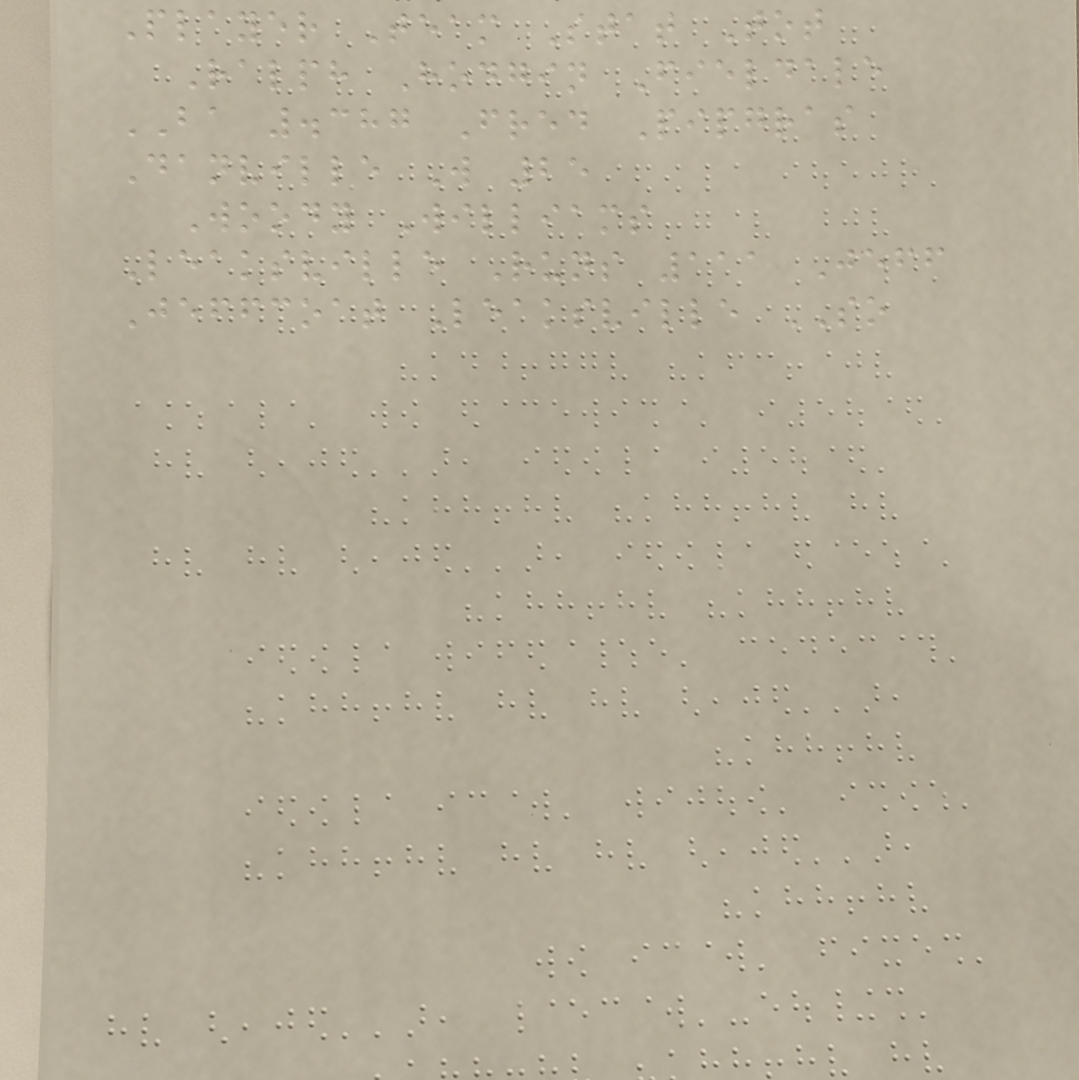Player Team Stat Tot
Ralph Hodgin Fieldale
BA .387 Fred Pipgras
Danville W 25
Woody Williams
Leaksville Runs 111 Jeff
Jeffcoat Leaksville SO
